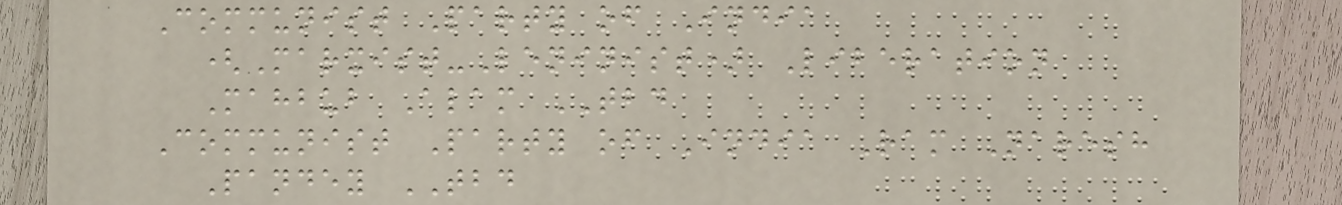Communist Party of India
(Marxist-Leninist) Liberation
Mahbub Alam TBD
Communist Party of India Ram Naresh
Pandey TBD
